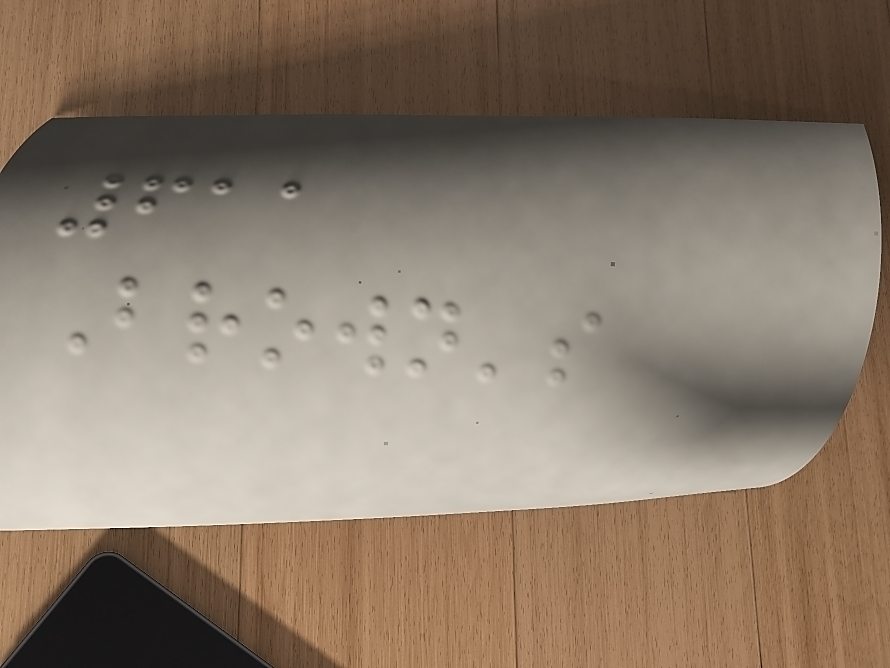611
Brown's
